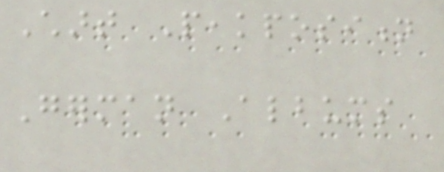Chart Peakposition
German Albums
